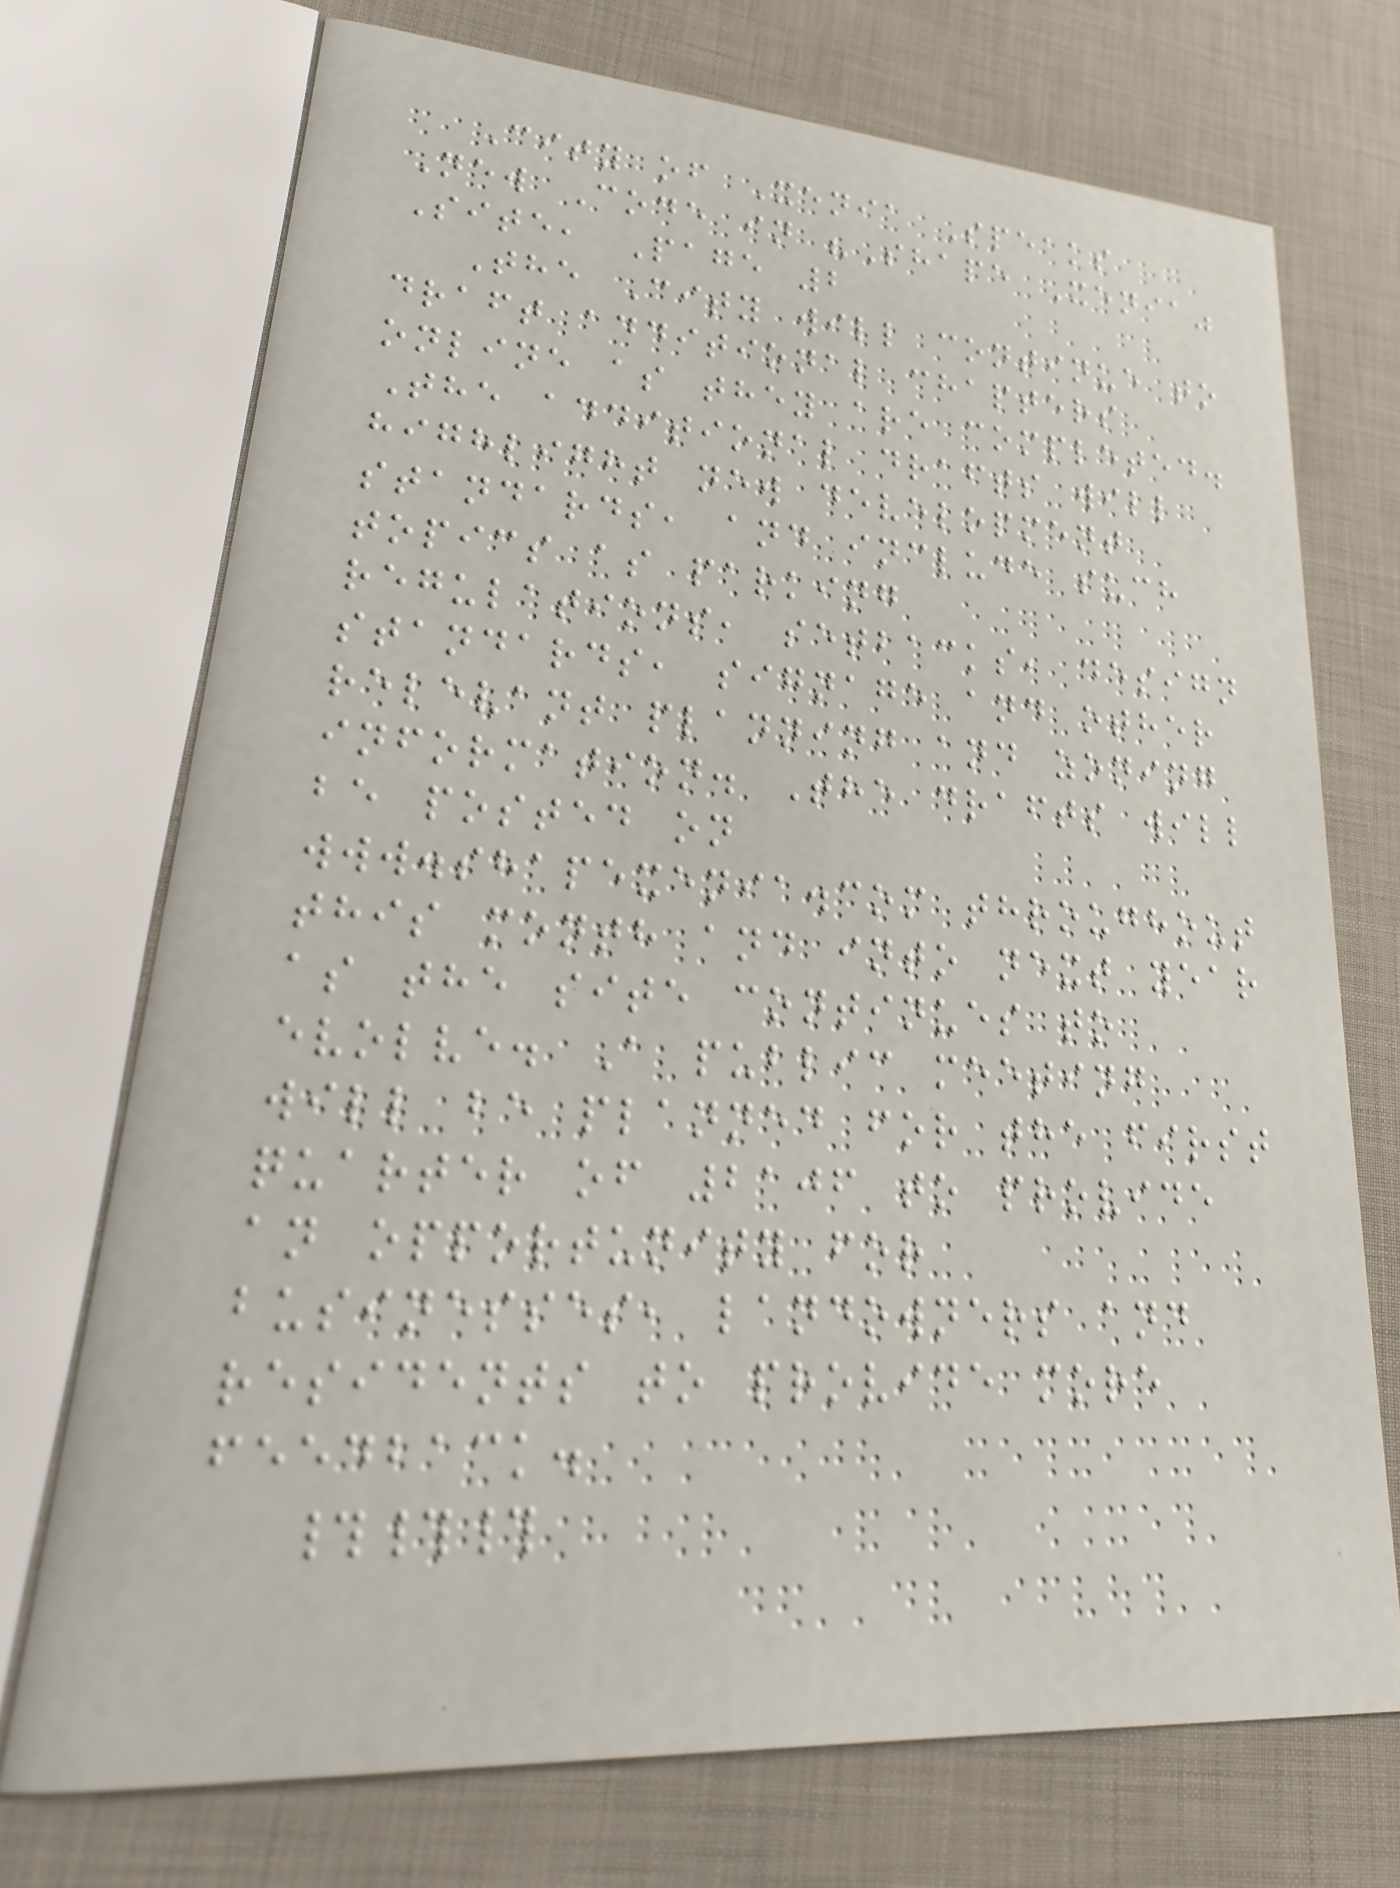City of Xenia Speaks
New Code in "Shape Xenia"
Site, Page 2
The City will continue to
draft additional chapters
online as they are completed.
The additional drafts will
highlight new development
standards, and include such
topics as parking
regulations, setbacks, design
standards, signage and other
relevant planning and zoning
information. The drafts will
be posted on
www.shapexenia.com throughout
this month and into next year
as the site continues to
evolve. A public meeting
will be planned for the first
quarter of 2106 to provide
an opportunity for
businesses, landowners and
residents to provide more
feedback.
###
